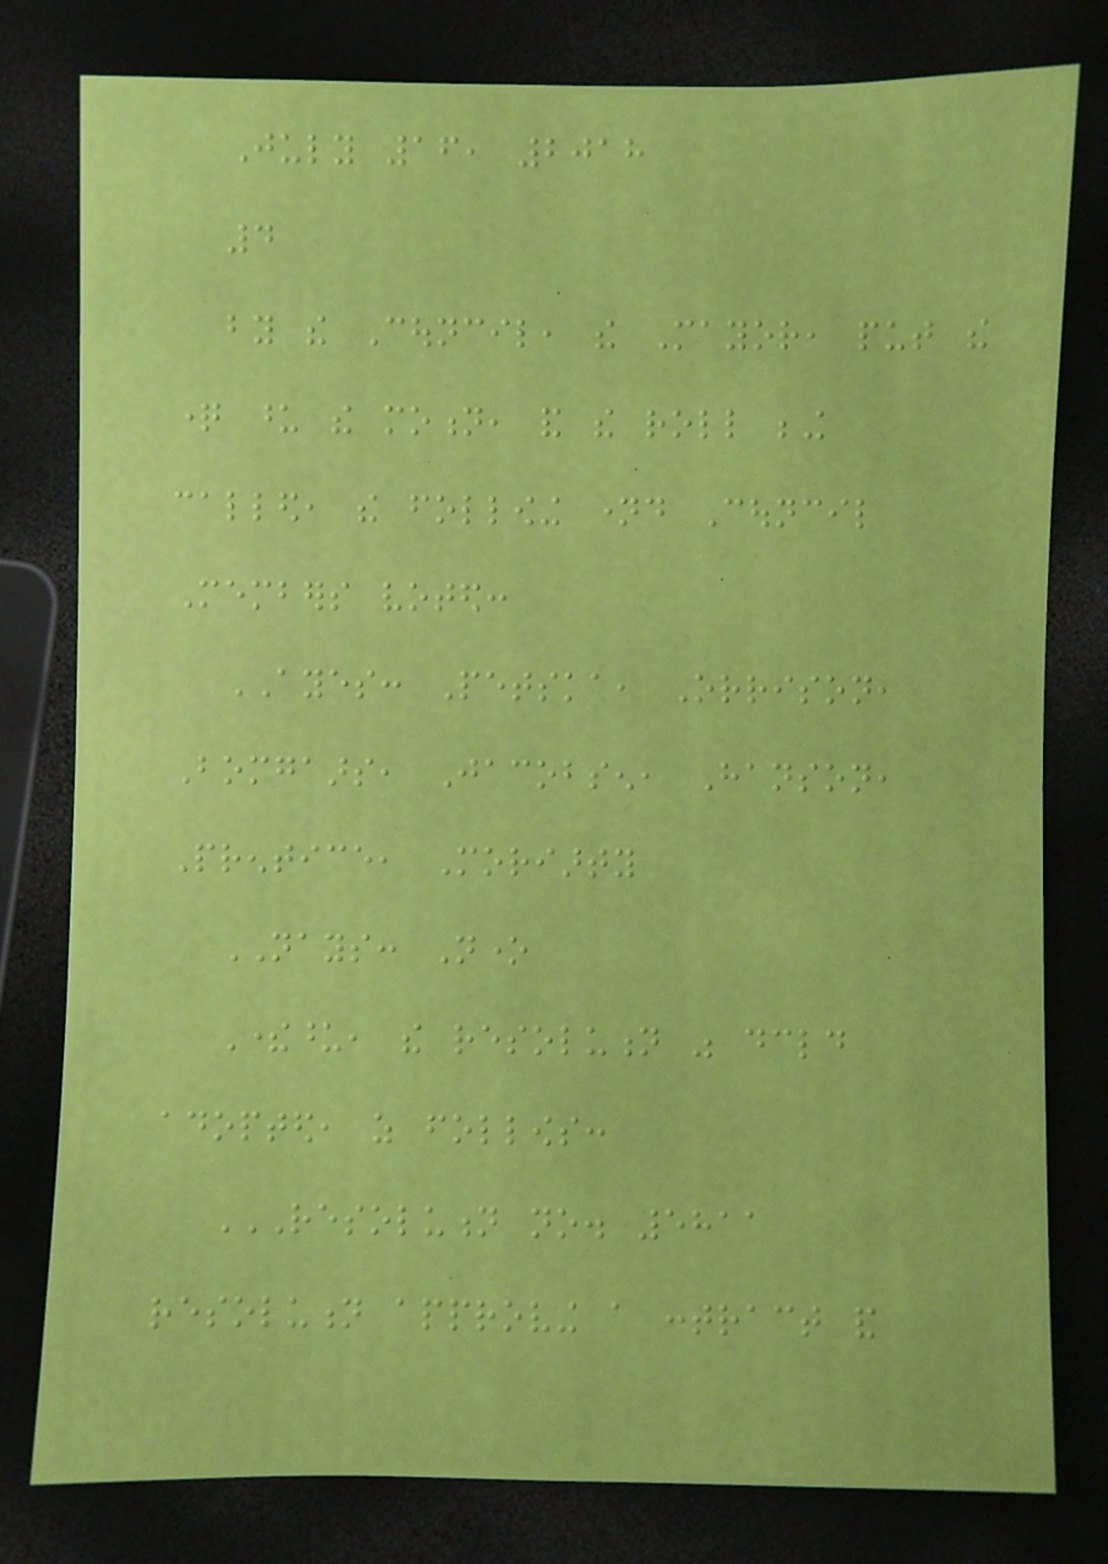July 16, 2018
4
by the Council, the Mayor, put the
question upon the motion, and the roll being
called, the following named Council
Members voted:
AYES: Petska, Orrison,
Bomgaars, Jacobsen, Hanson,
Prentice, Moriarty
NAYS: None
Thereupon, the resolution was declared
adopted, as follows:
RESOLUTION NO. 5811
RESOLUTION APPROVING A CONTRACT AND
